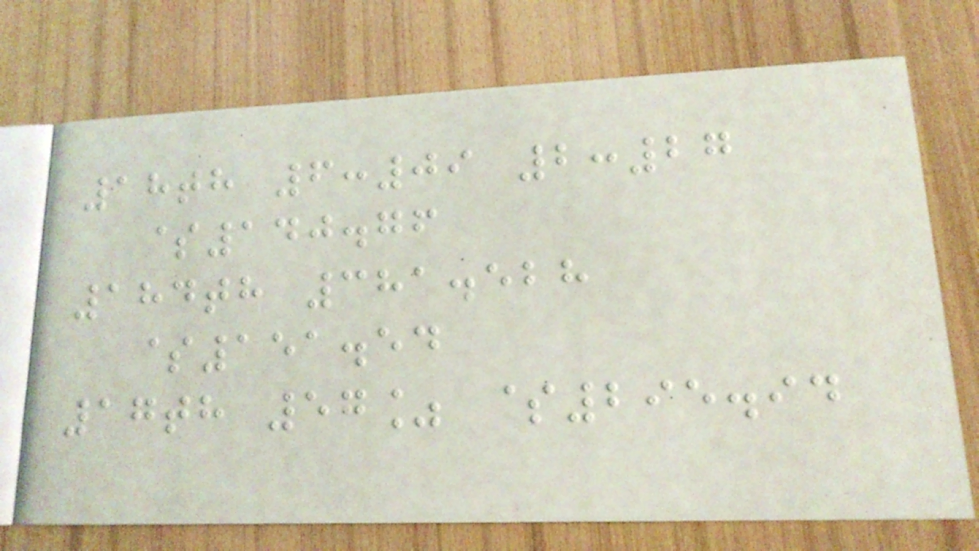18th 6:09 2:27
$140.76
184th 381.528
$151.54
17th 57% $295.94
